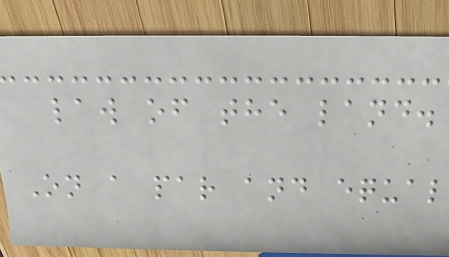law of the land.
On a par and equal
